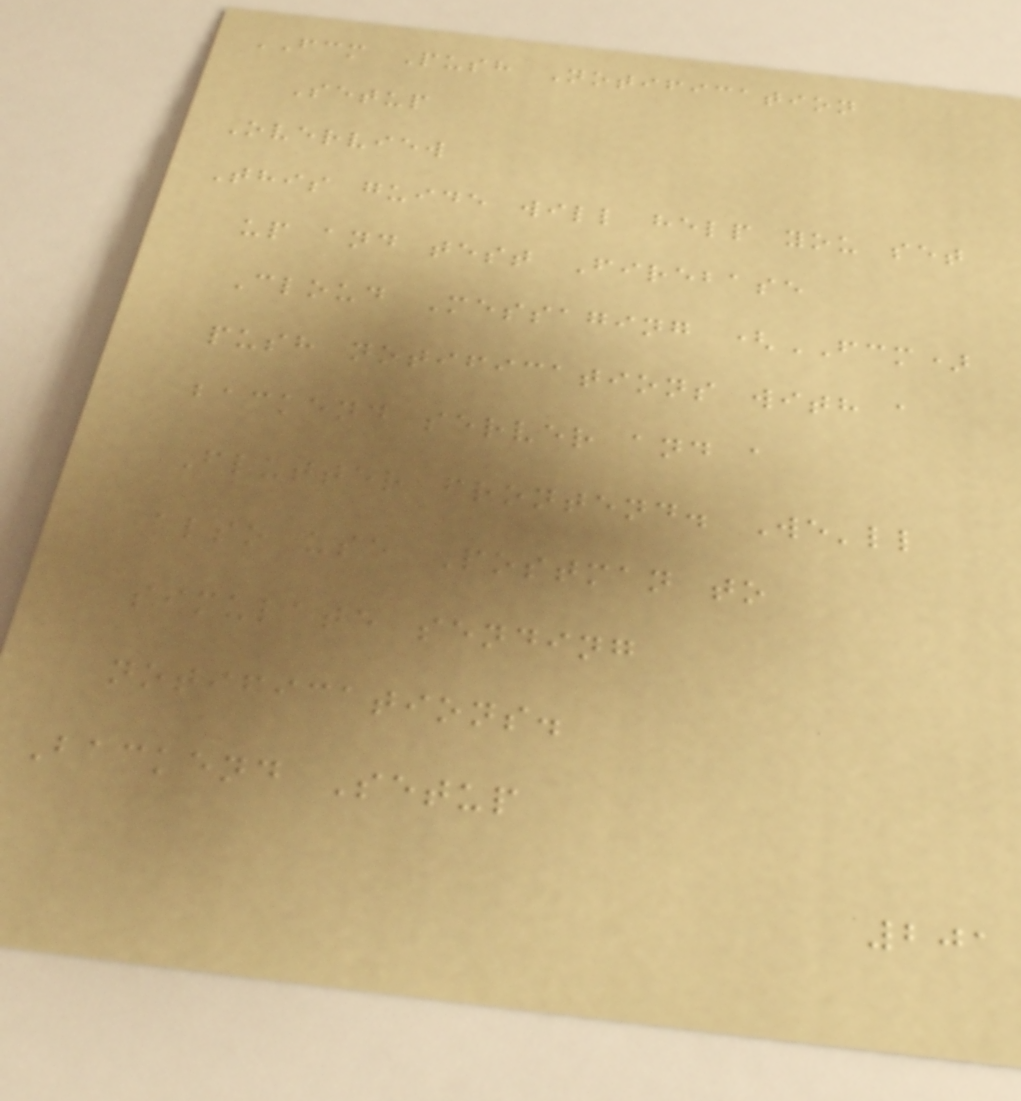FCM Push Notification
Setup
Overview
This guide will help you set
up and test Firebase
Cloud Messaging (FCM)
push notifications with a
backend server and a
Flutter frontend. We'll
also use Postman to
simulate sending
notifications.
Backend Setup
201
